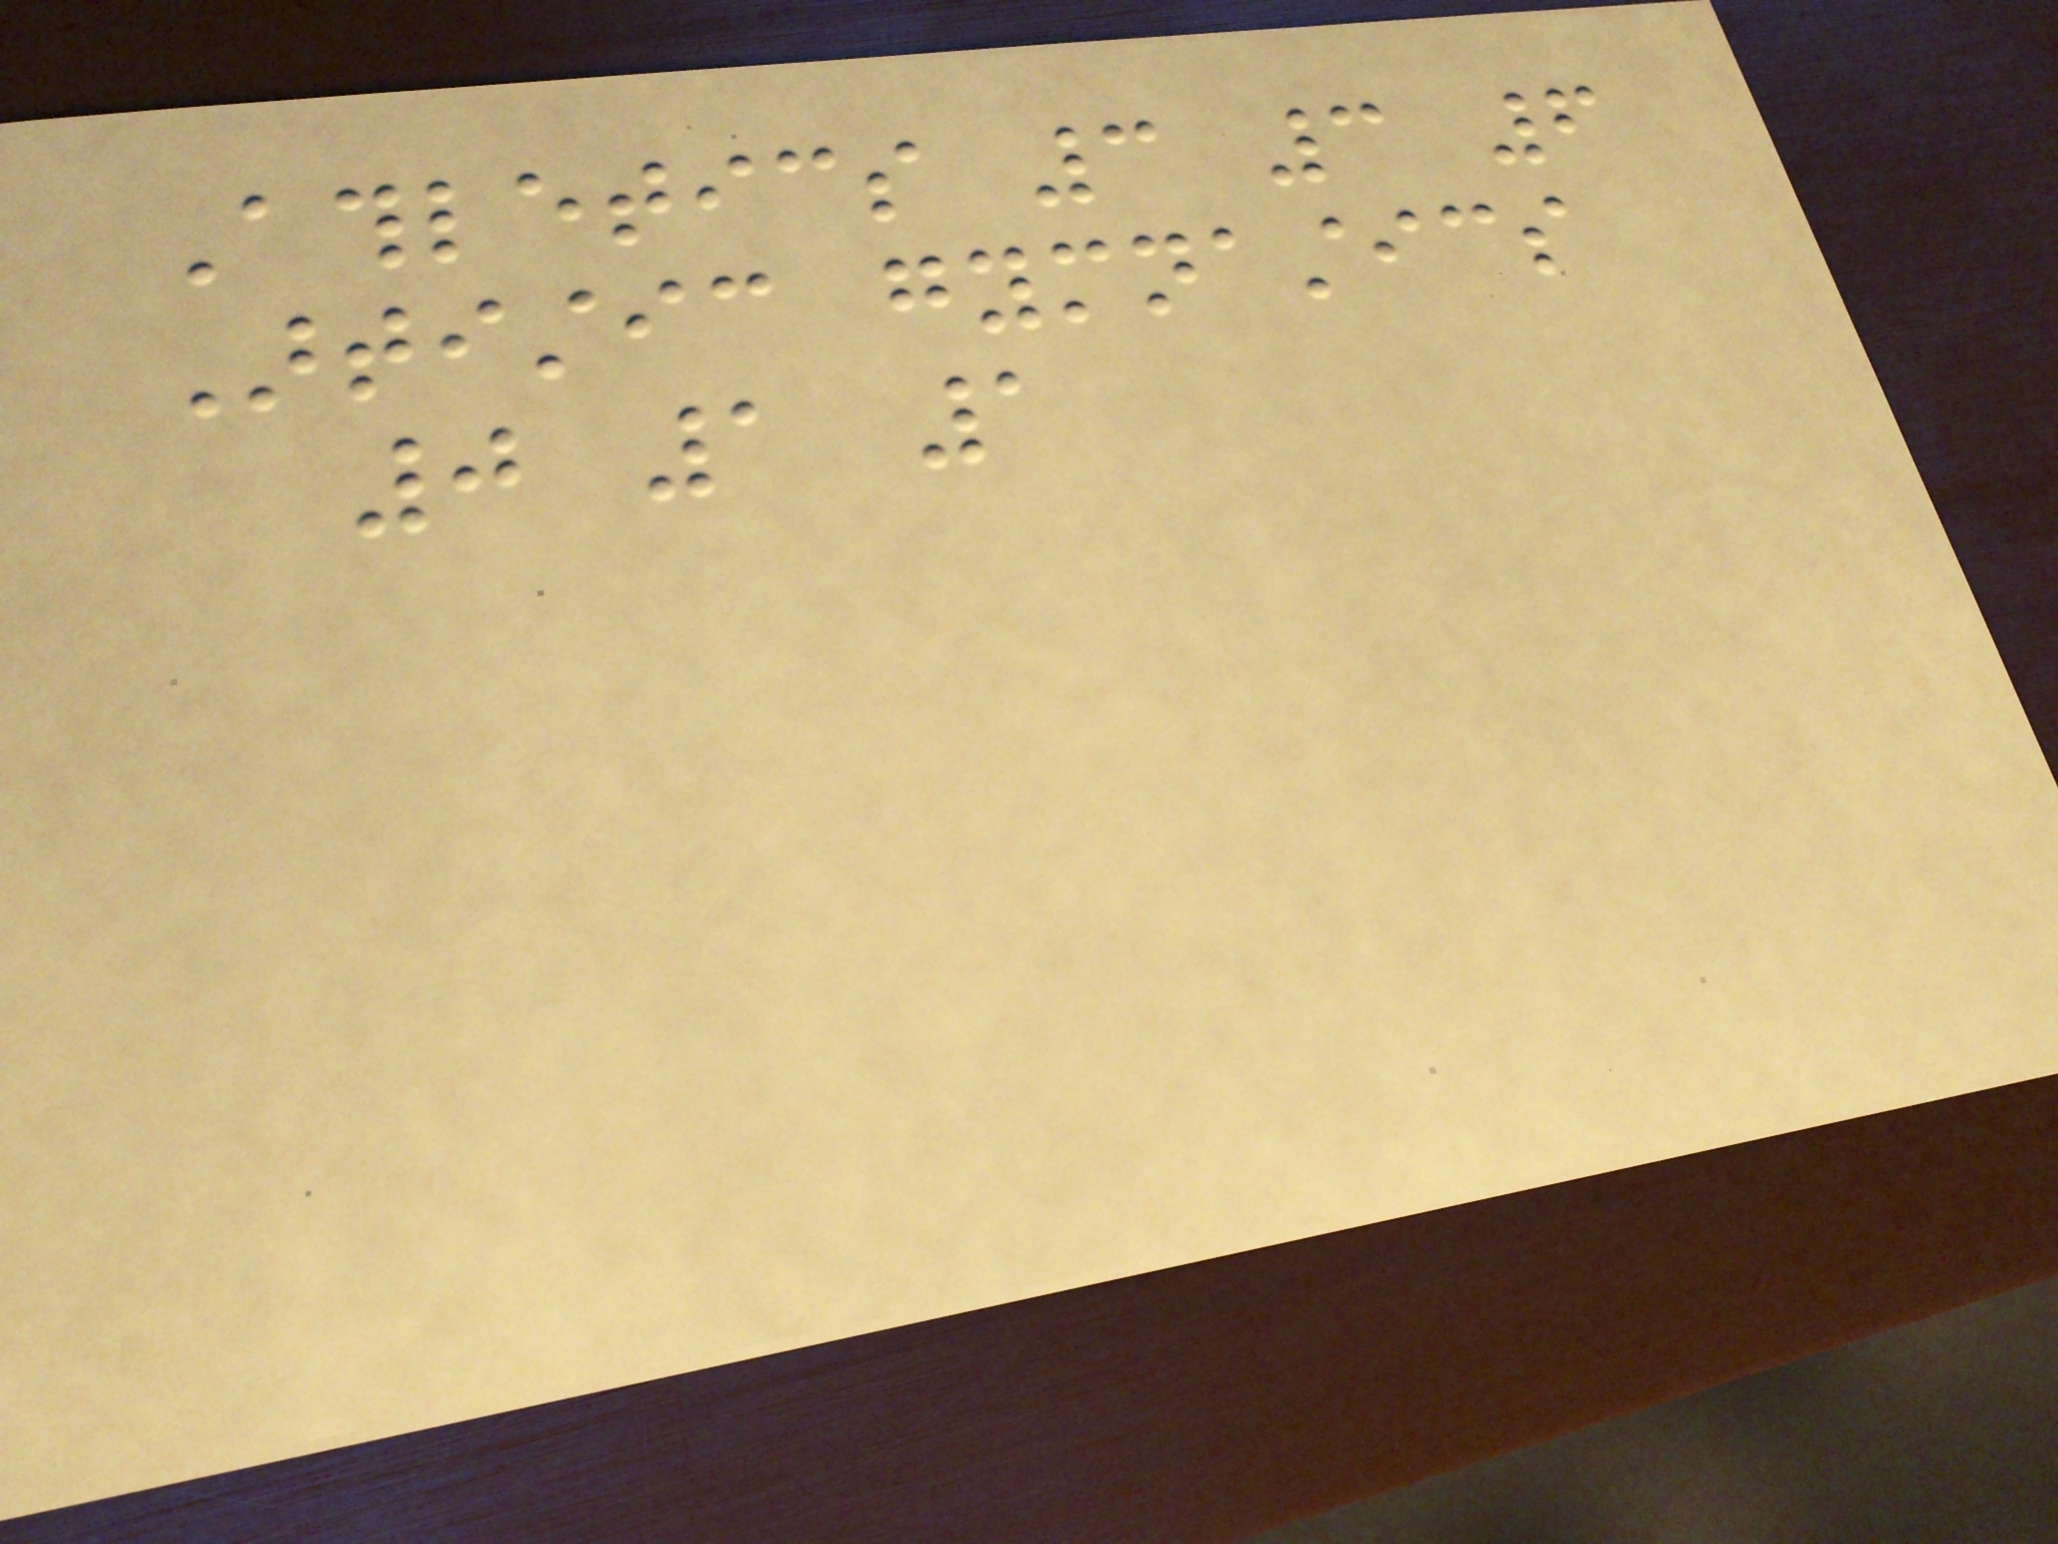Athletics 3 3 6
Artistic gymnastics
0 1 1
